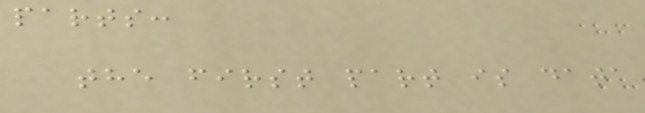parts:
the first part is data
